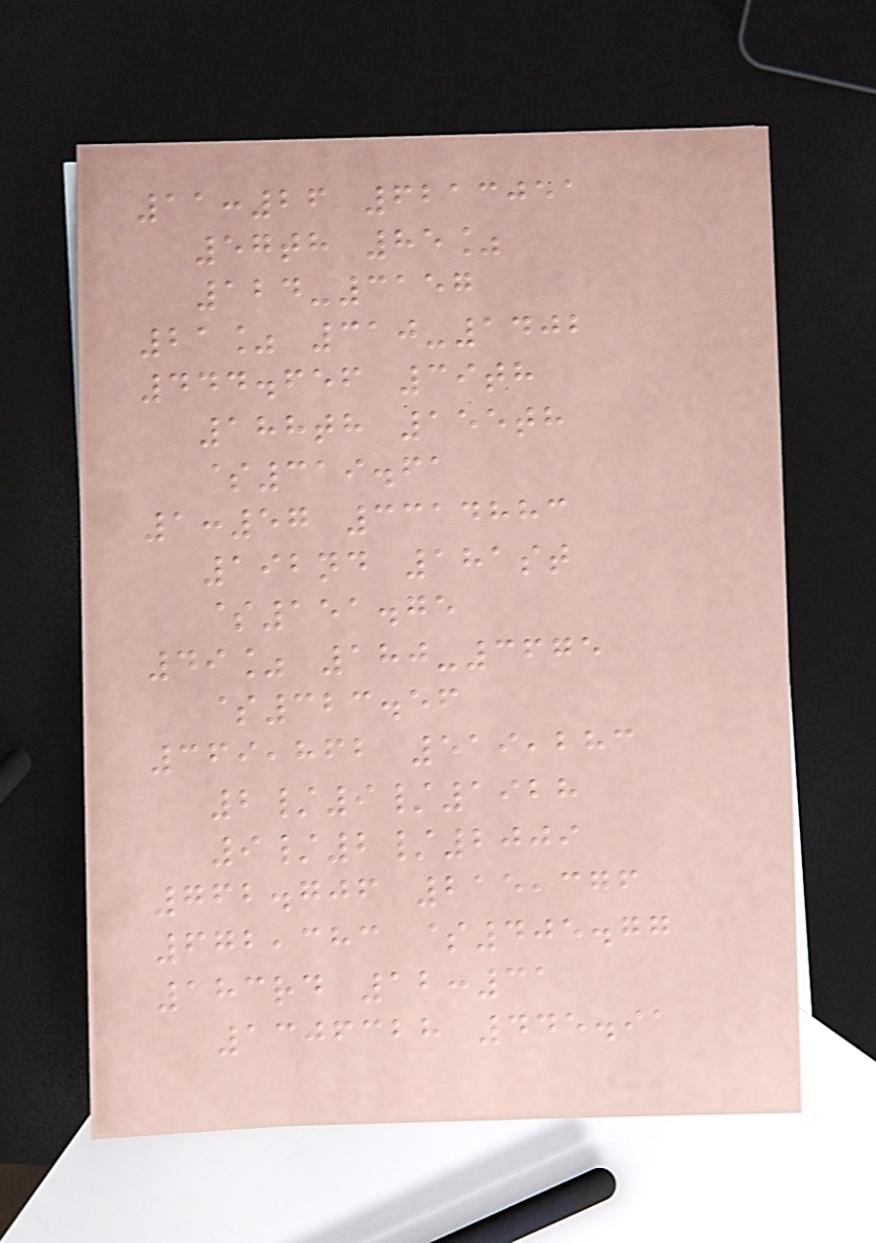11:26 6213051
57th 85%
124-3157
21% 310-1402
444.656 39th
188th 155th
$319.61
1:57 3314883
192nd 181st
$151.75
49% 180-3675
$323.56
369,862 519,283
2/9/1928
9/2/2009
762.706 215,376
672,383 $405.77
183rd 12:31
1306328 445.91
